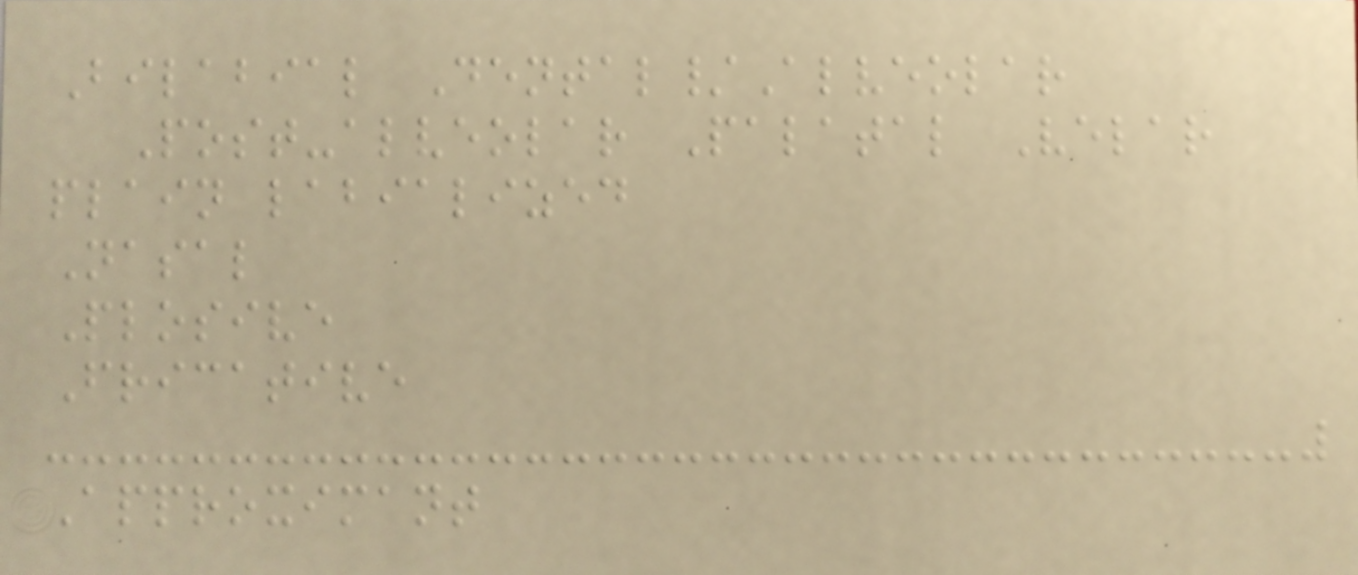Bilabial Dental/Alveolar
Post-alveolar Palatal Velar
plain labialized
Nasal
Plosive
Fricative
Approximant
